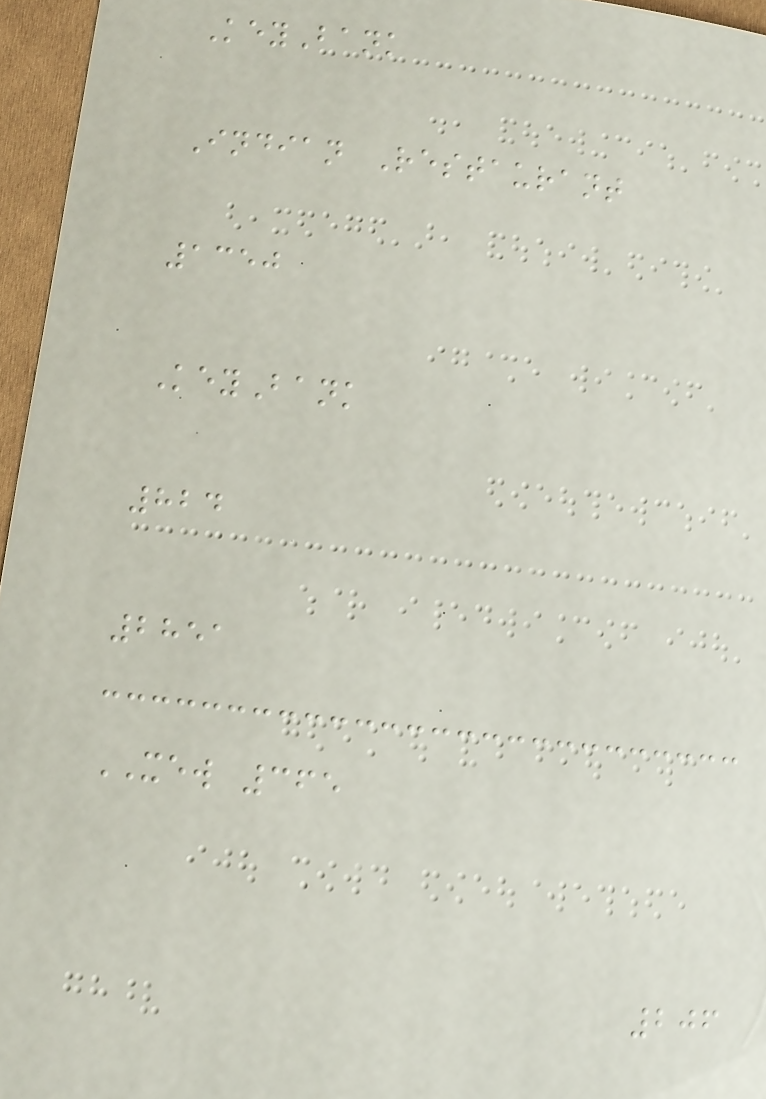KeyBank
Indian Restaurant
1350
KeyBank
824
2851
XEW 365
206
